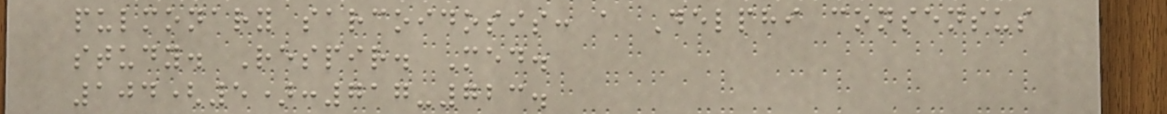pulmonary sarcoidosis: a Delphi consensus
study. Respir. Med.
104(5):717-723.
